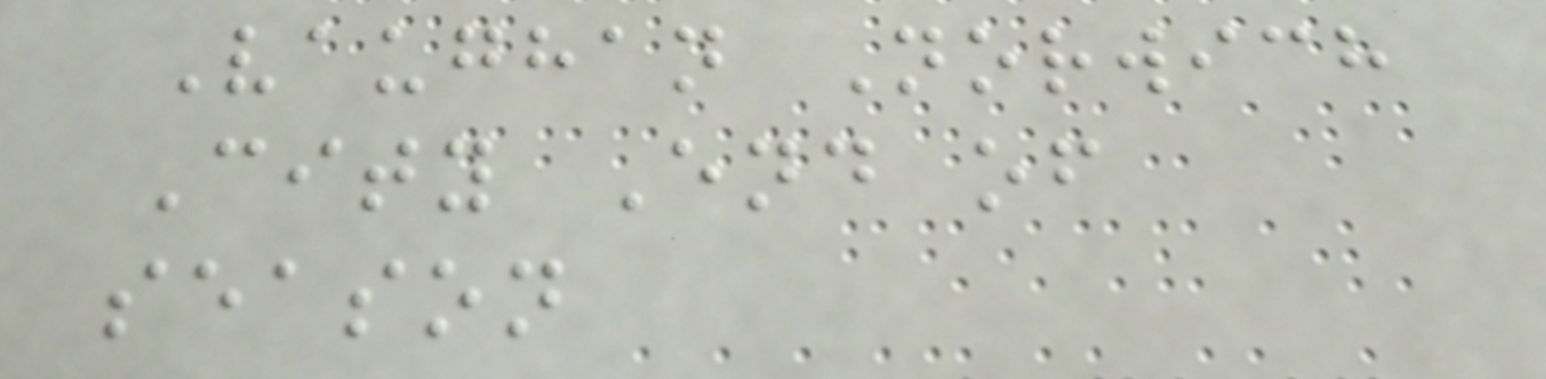Vaughan Norwich
City End of
season
